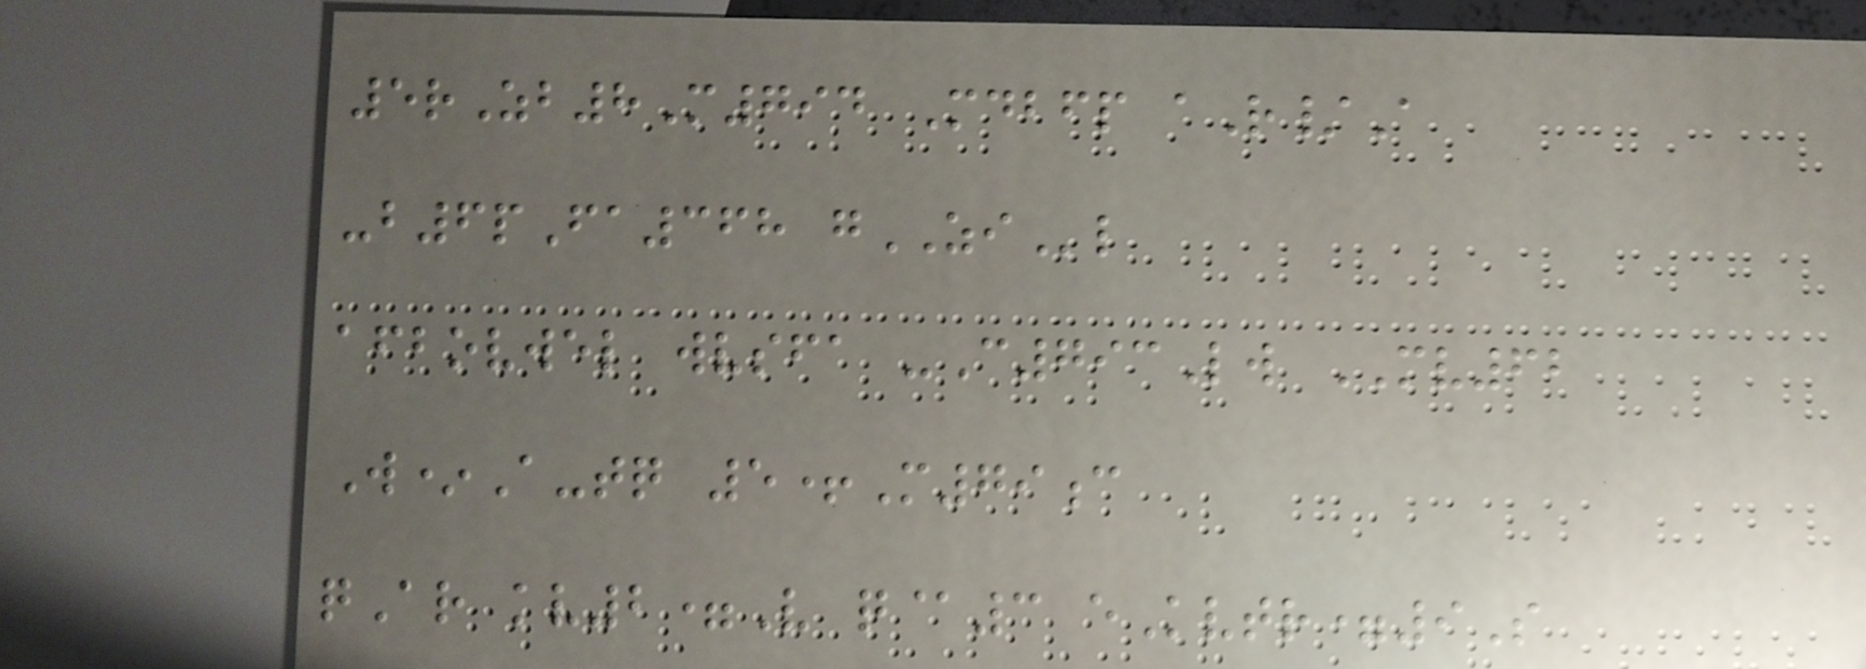5rZb8M794 Mdbfp aR/A
-b6pFa368 gZIl
afbovwel wvsfa -C793Lw MV62
W*A-tq 5+M79c
qAr kv2=V q@3 eKvtr=9S
